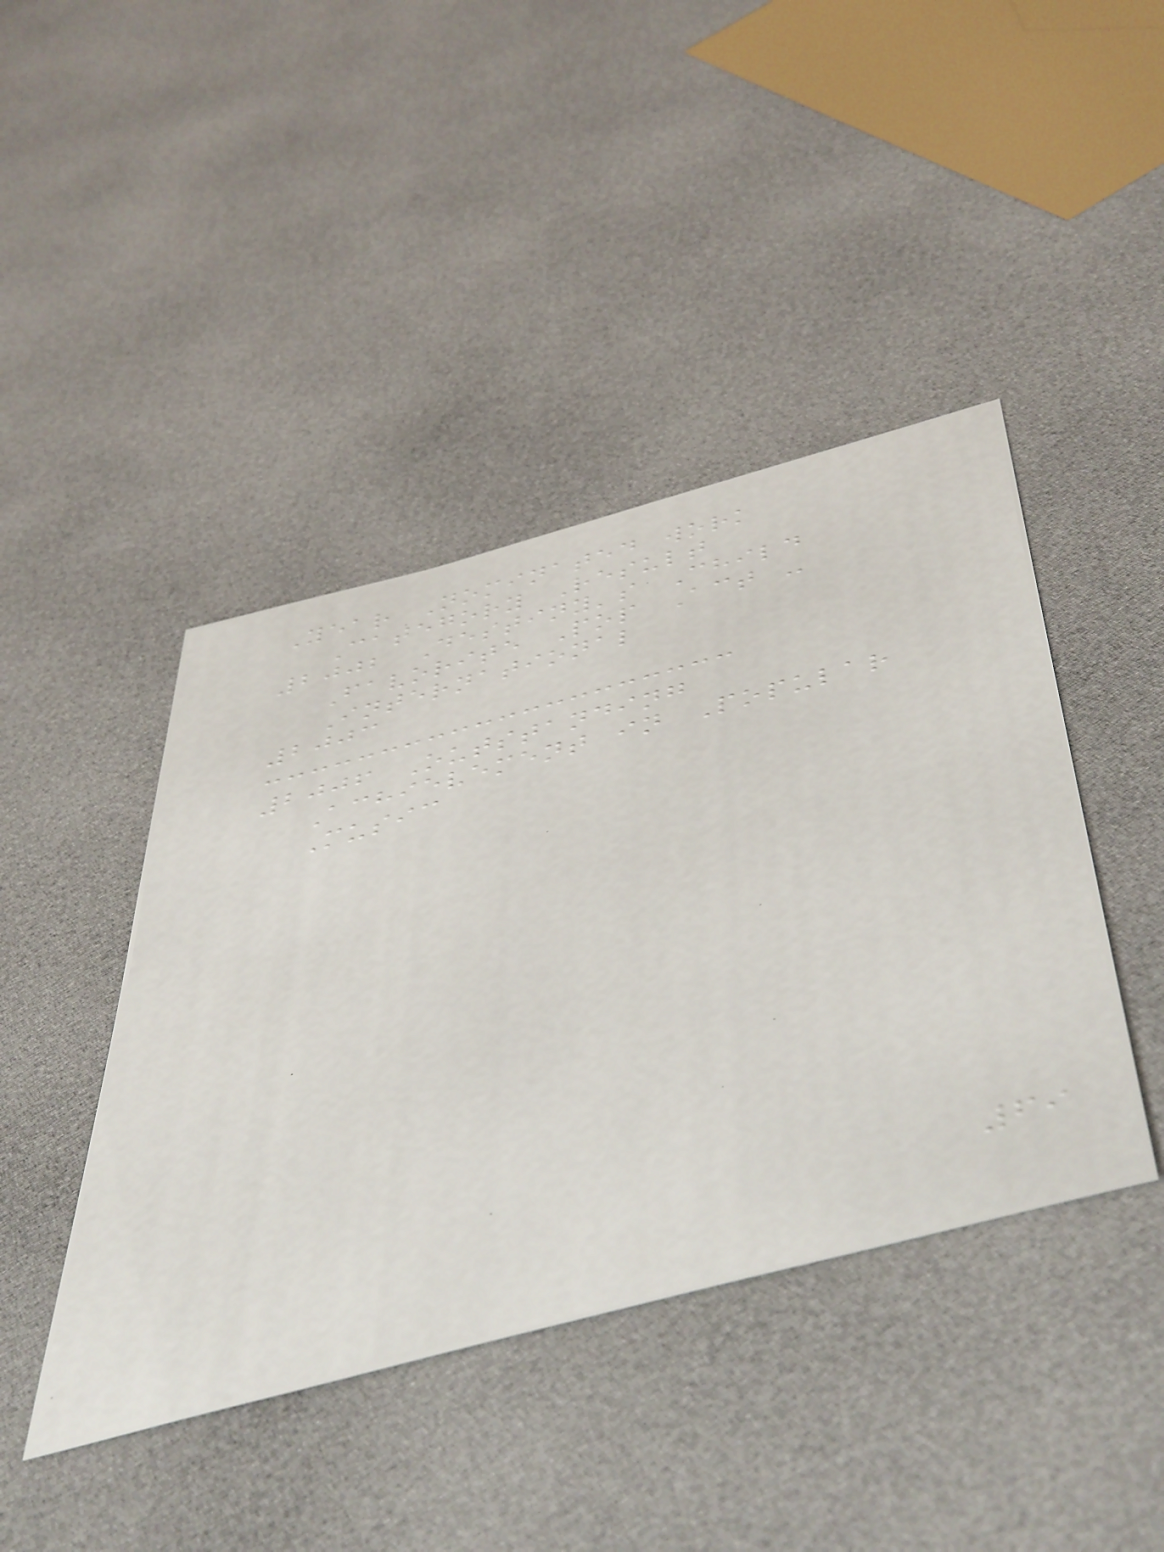Year Nominated work
Category Result
2002 Destiny's Child
Favorite Pop Act -
International
2003
2006 Outstanding
Achievement in Popular
Music
69
